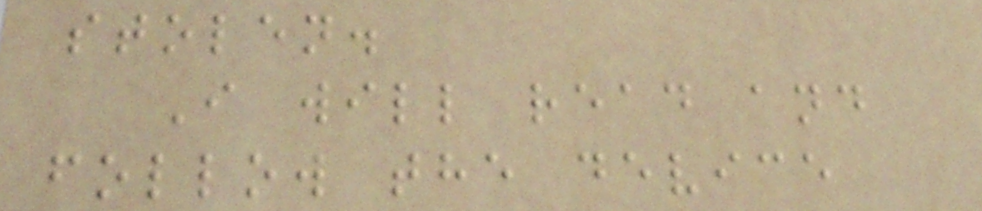stolen.
I will read and
follow the device
